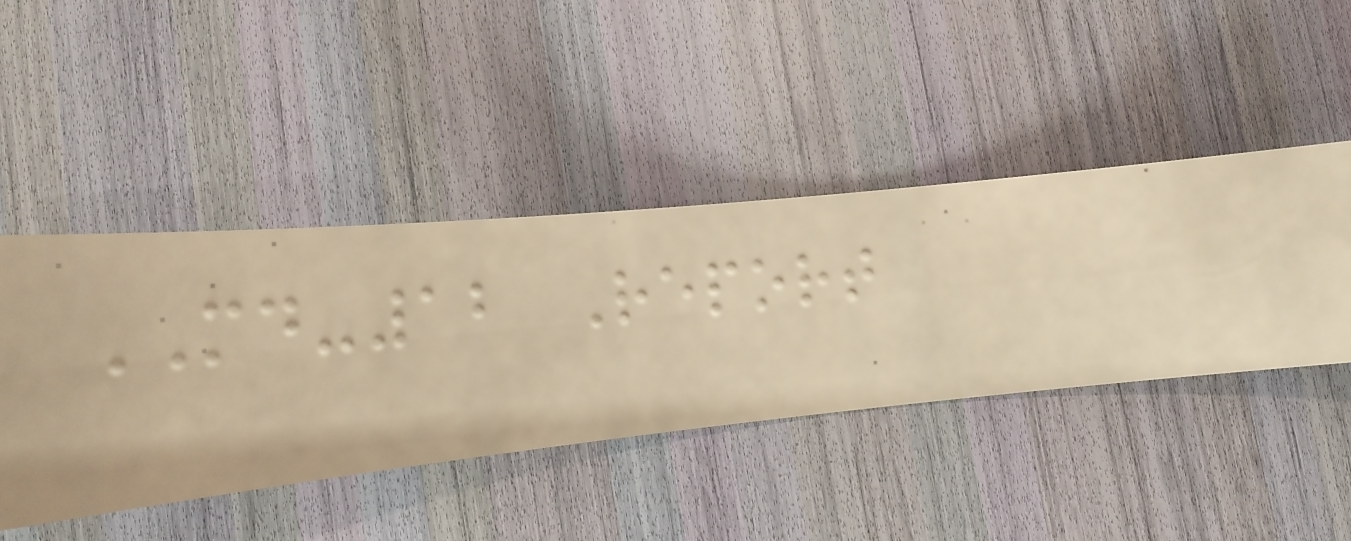MD-12 Report
